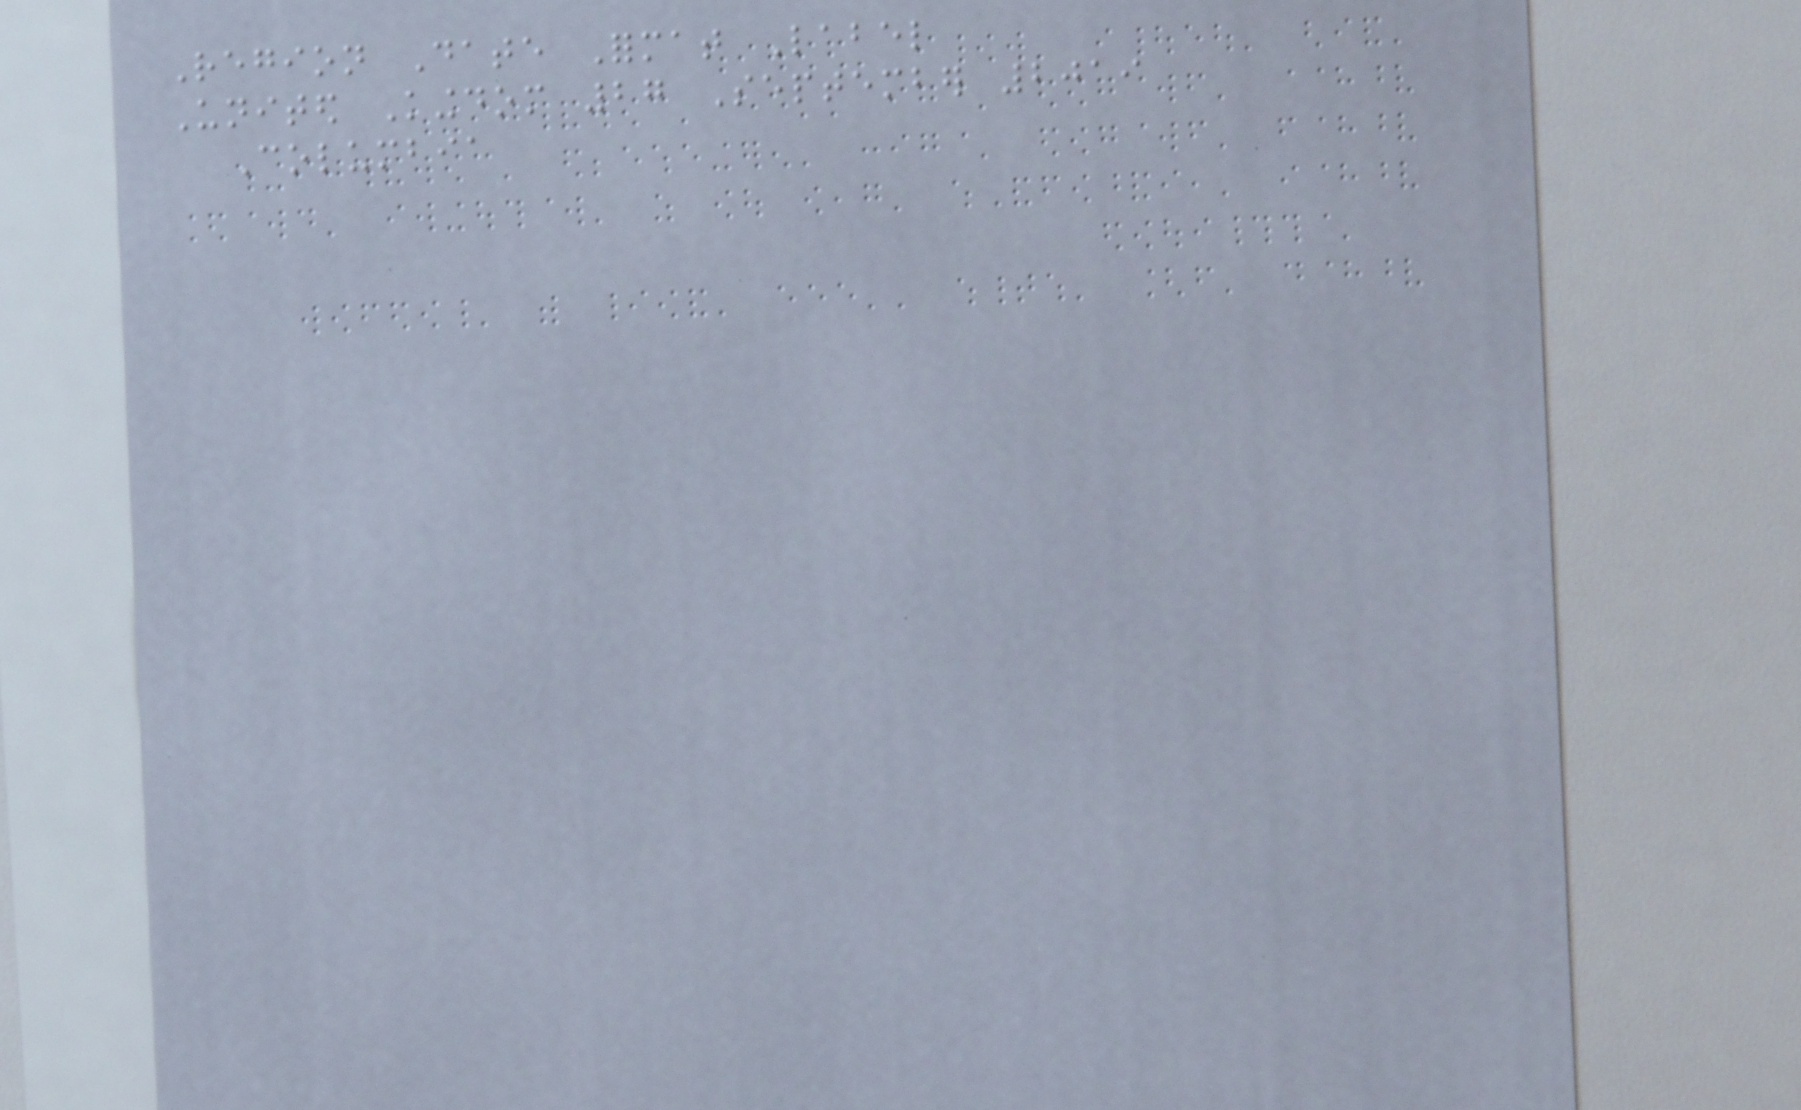Region Date Format Label
United Kingdom 27 September 2019
Columbia
